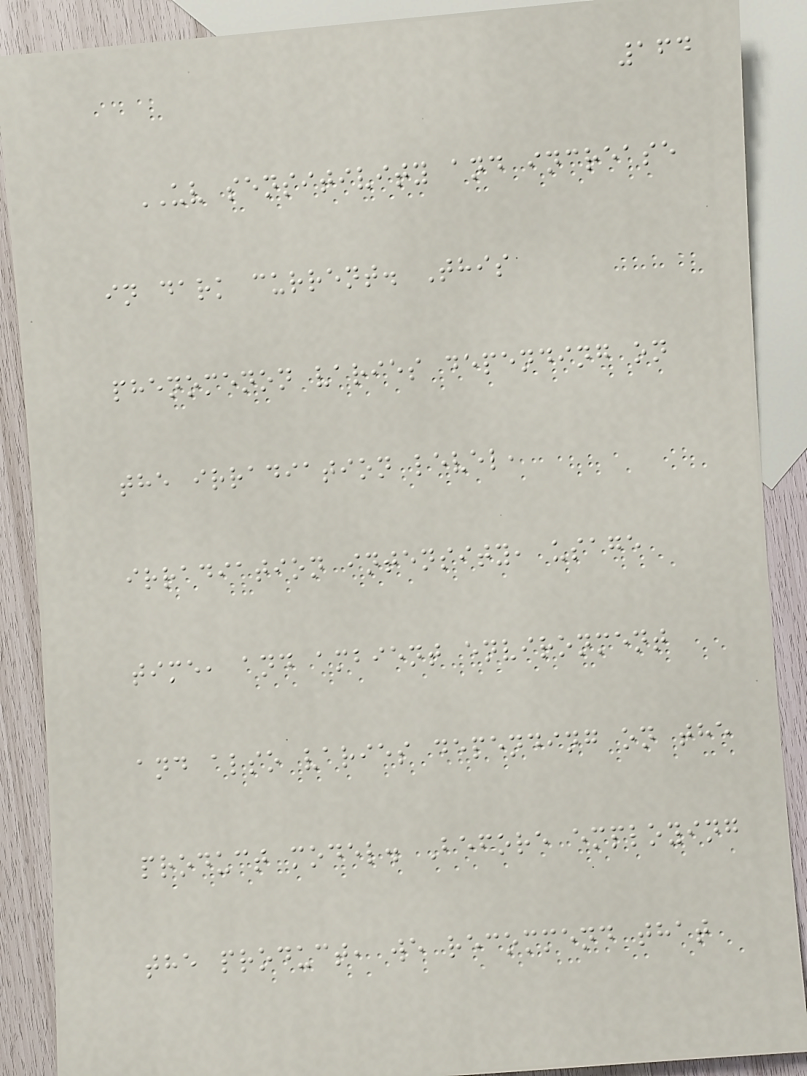164
UV sensitivity and increase
in dark current. This
phenomenon varies depending on
the irradiation level,
irradiation intensity, usage
time, and ambient environment
and also varies depending on the
product model. Before employing
the product, we recommend that
